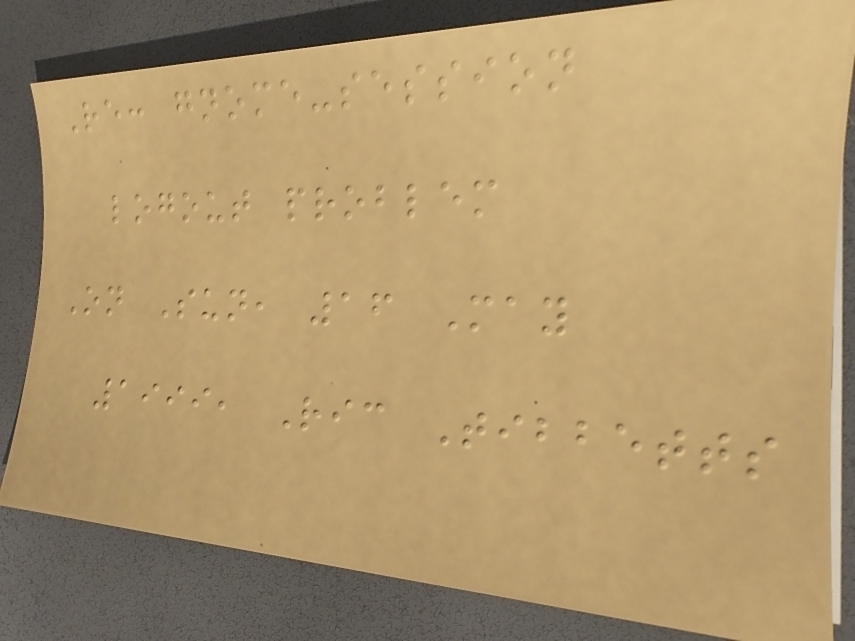Re: gnome-session
logout problem
On Sun, 16 May
1999, Ric Tibbetts
